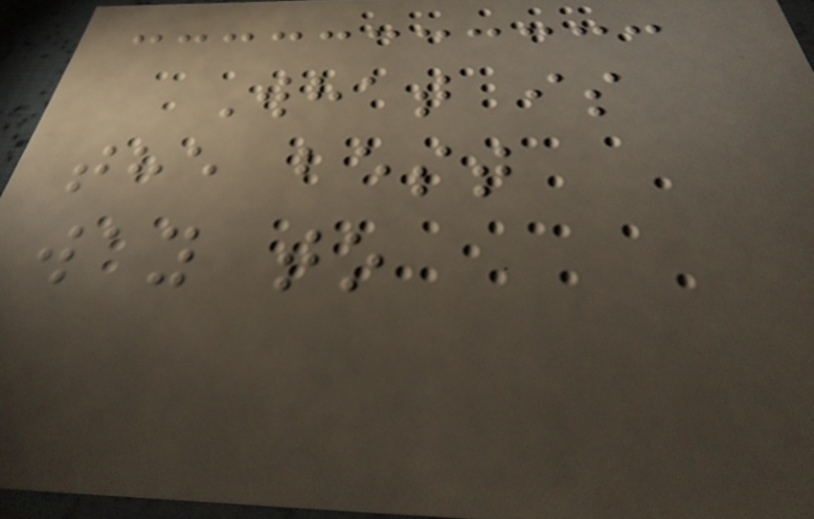What is
the best
way to
